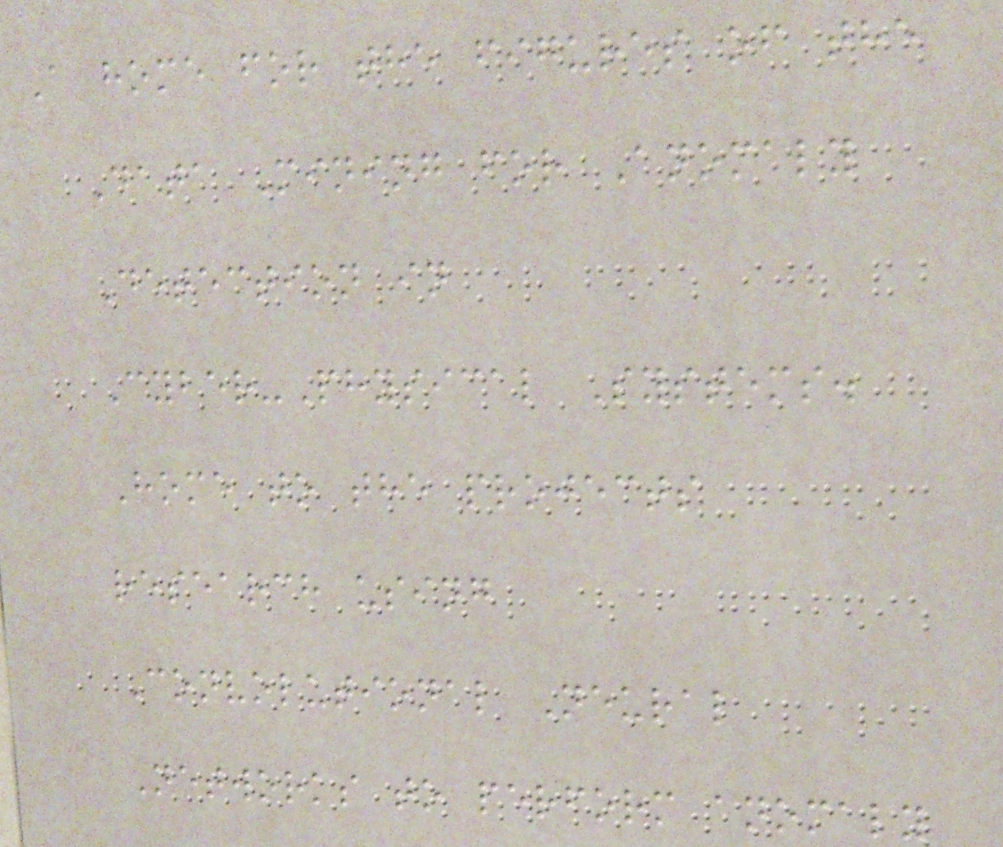A home for the figures of the
Data Mining for Anomaly
Detection in
Cyber-Physical Systems.
Home to the projects
research using
Convolutional Neural
Networks to perform anomaly
